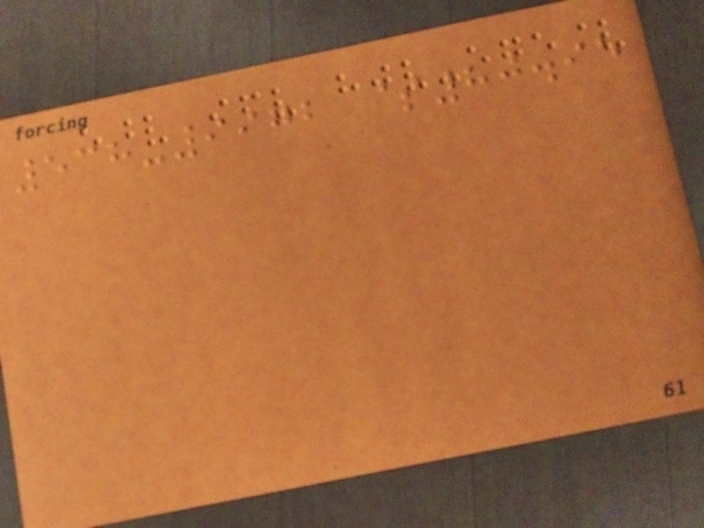538-9972 $80.95
